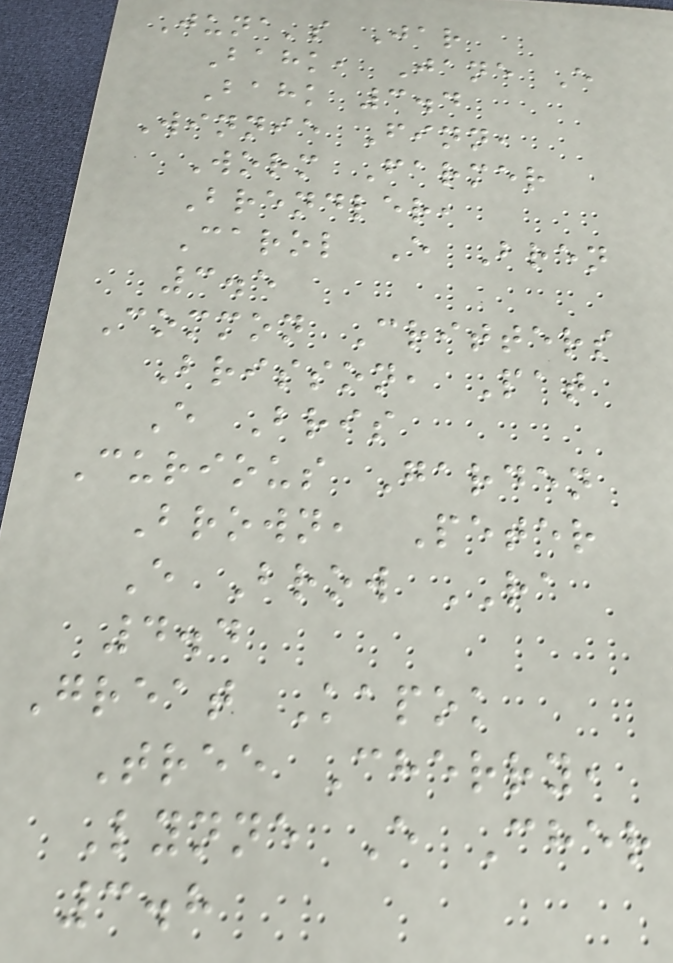Juna's Jar
Bahk, Jane E
Bahk 3.4
Winnie Finn,
Worm Farmer
Brendler,
Carol E Bren
3.5
Common Critters
Brisson, Pat
E Bris
Curious Garden
Brown, Peter
E Brow RA
4.4
Great Kapok
Tree Cherry,
Lynne E Cher
3.8
